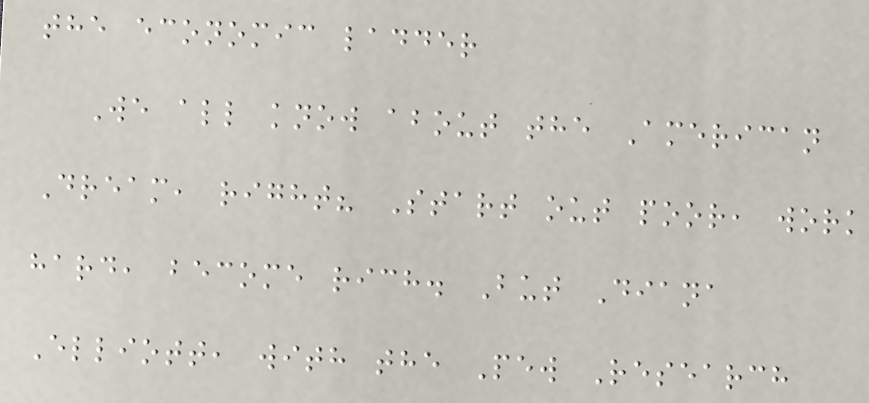the economic ladder
We all know about the American
Dream, right? Start out poor, work
hard, become rich. But Diana
Elliott, with the Pew Research
